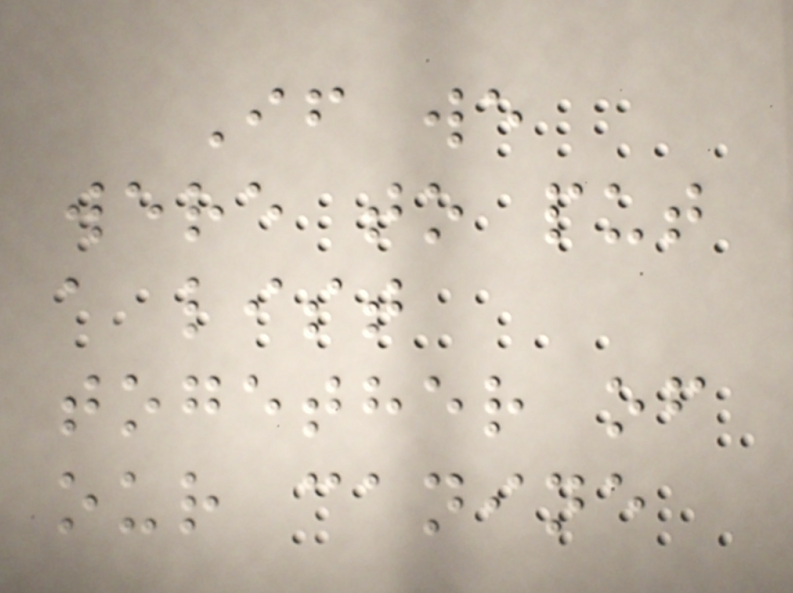If we
were to put
a list
together of
our canine
